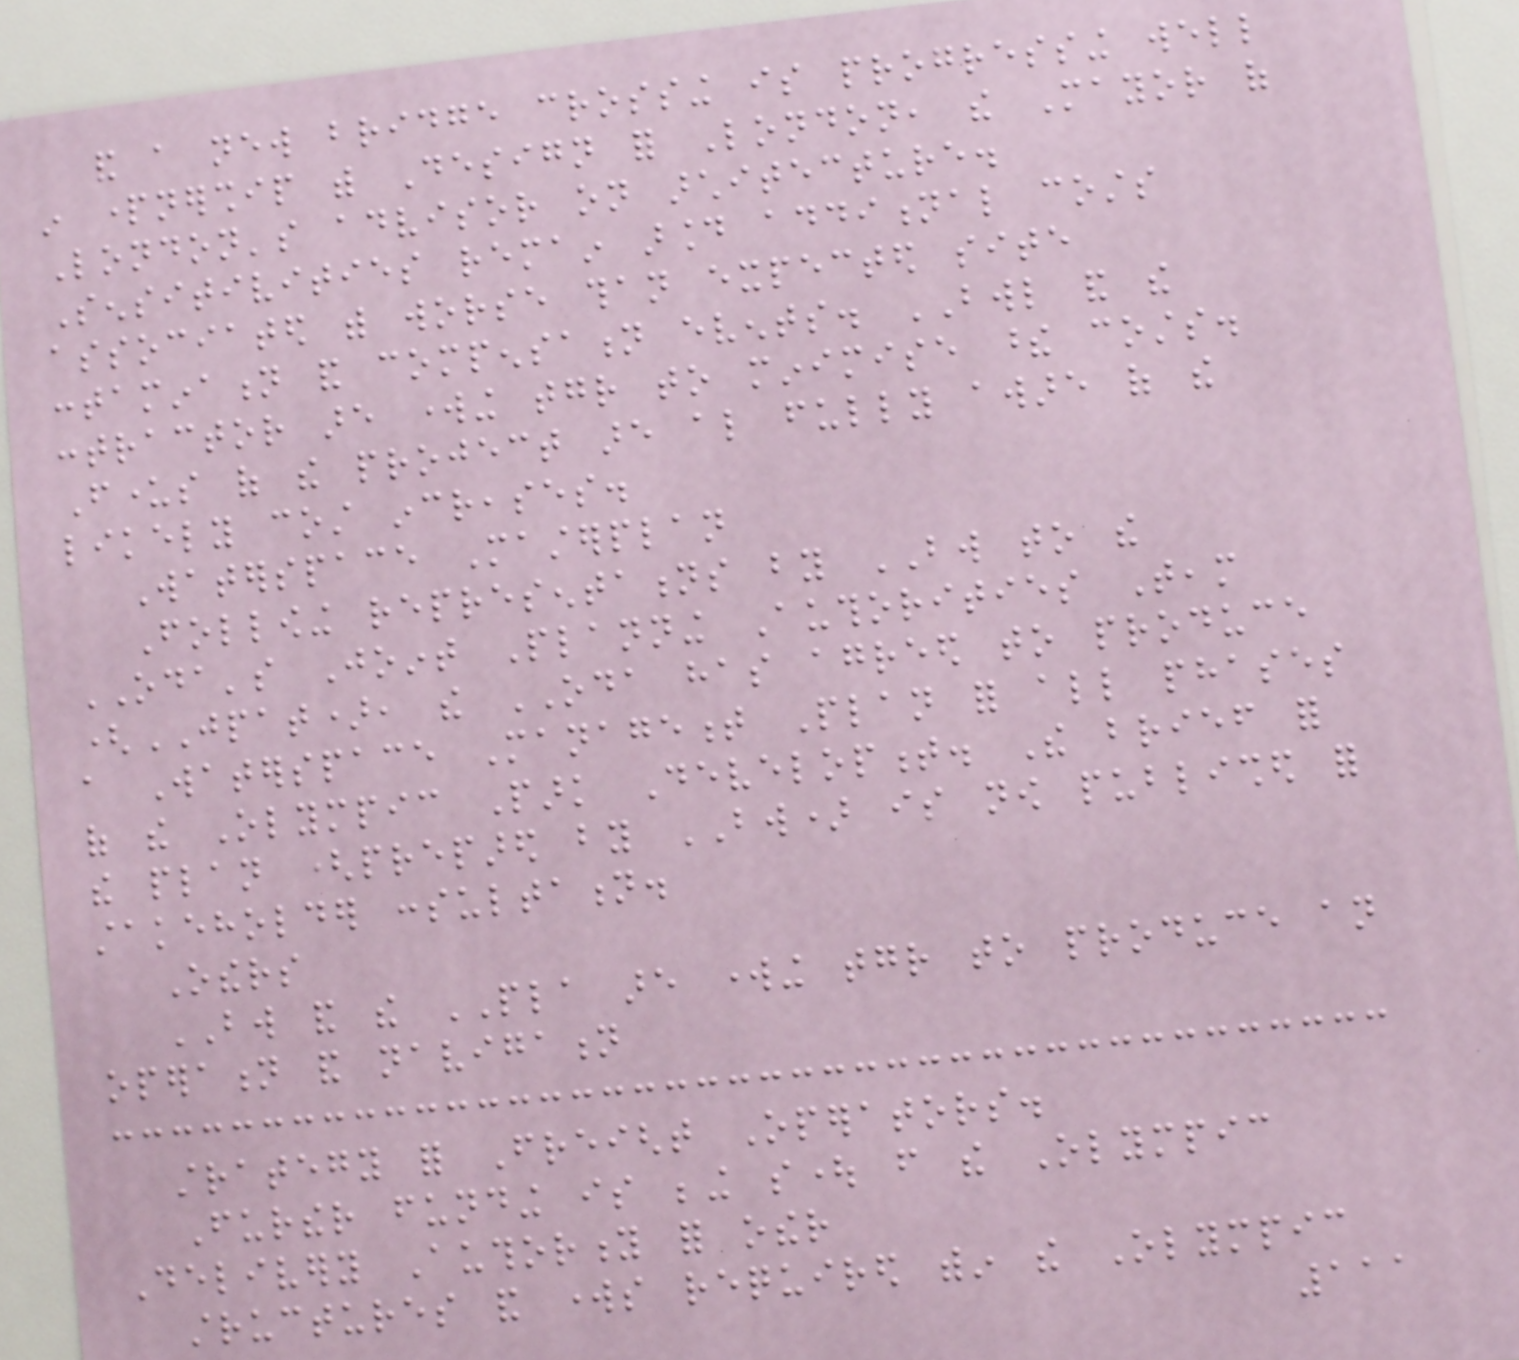and a new bridge crossing is progressing well
in partnership with Design for London, the Mayor of
London's advisor on architecture.
Sensitivities remain around additional costs
associated with worse than expected site
contamination and compensation events. BWL and the
contractor are working together to minimise these costs.
Funders of the project are also fully aware of the
likely cost increases.
Waterspace Masterplan
Following representations by BW to the
ODA's Joint Planning Authorities Team
(JPAT), the ODA has agreed to produce
a Waterspace Management Plan for all phases
of the Olympic Park Development. The brief for
the plan (prepared by BW) is now published for
stakeholder consultation.
Others
BW and the PLA are working together to produce an
operation and navigation
strategy for Freight Operators.
Further funding is being sought from the Olympic
Delivery Authority for other
structures and works required within the Olympic
111
